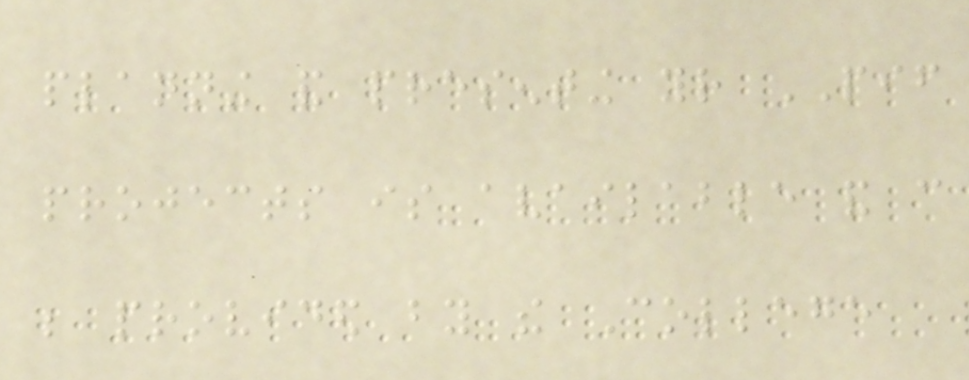planning and presenting your PIF
projects is available and can
be provided by the College
